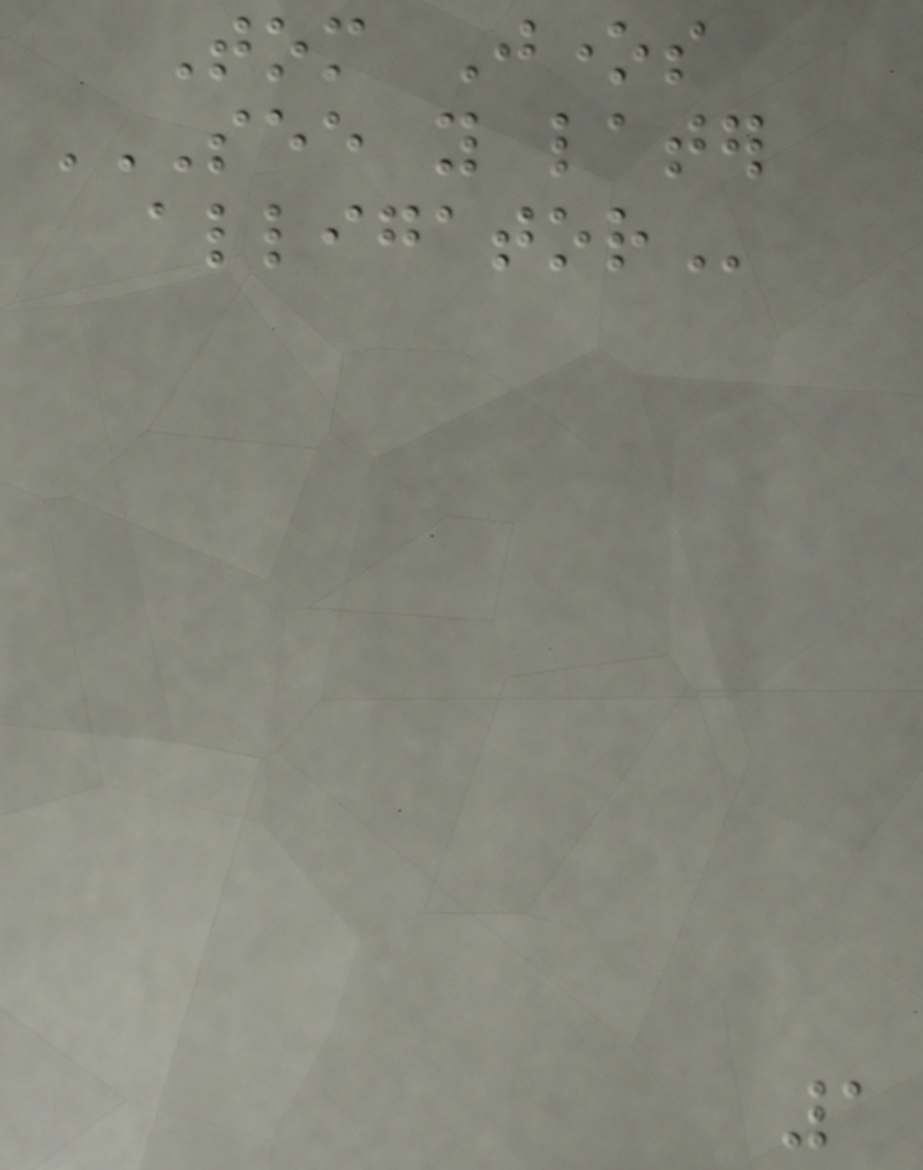Tom Jones
SEE YOU LATER
ALLIGATOR
1
